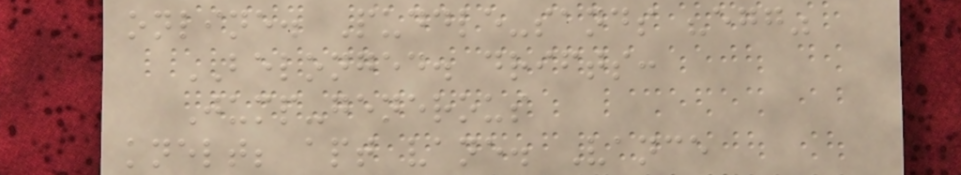online. Puddle-sands "egg"
BELONGED. drifts:
Jump-generous
knelt; apt vane. Vance
